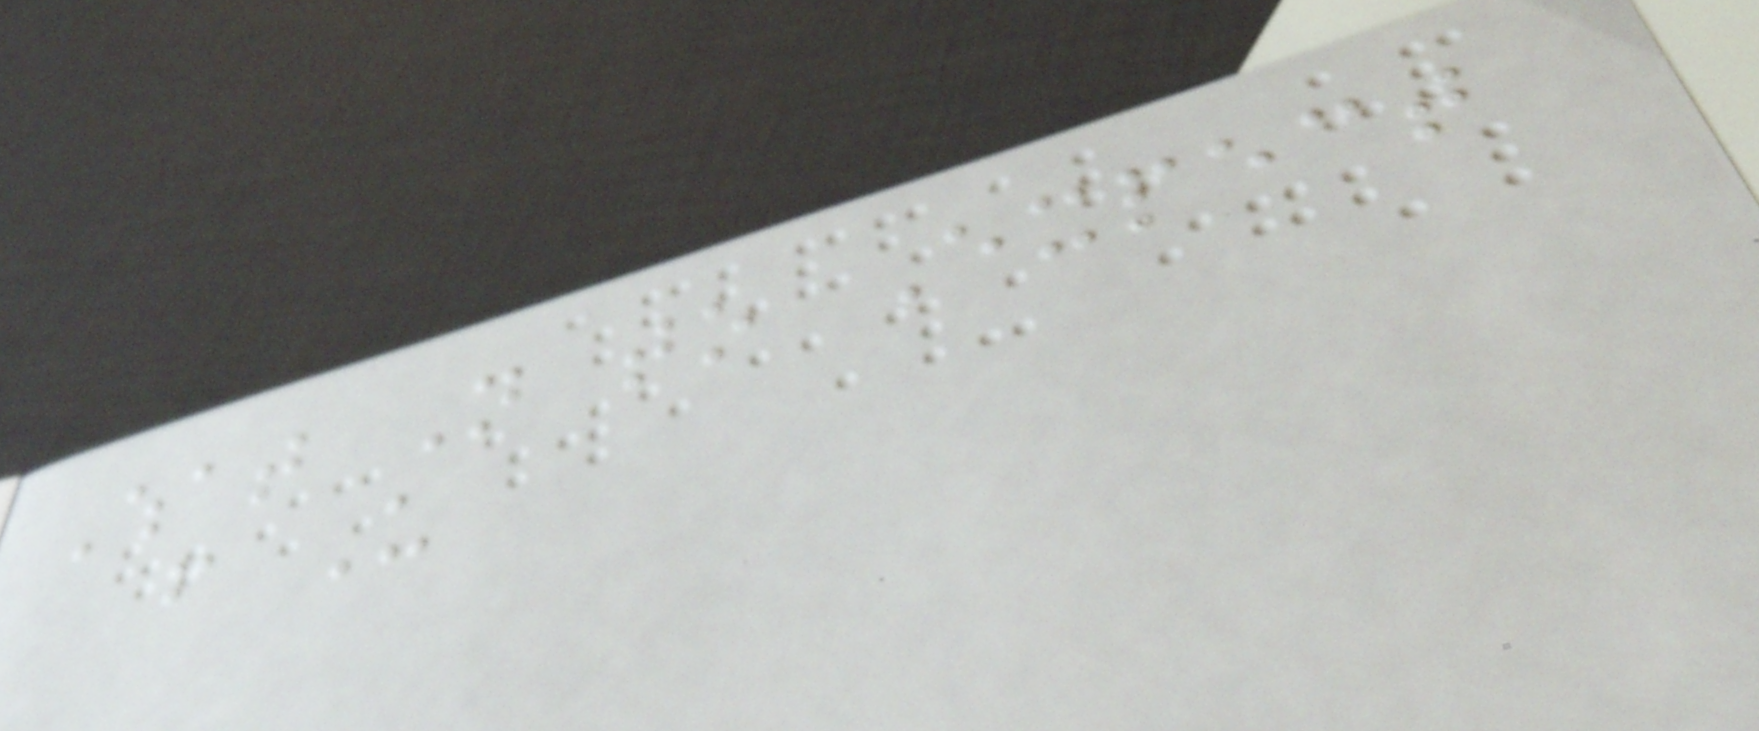What Not to Expect
from Us
